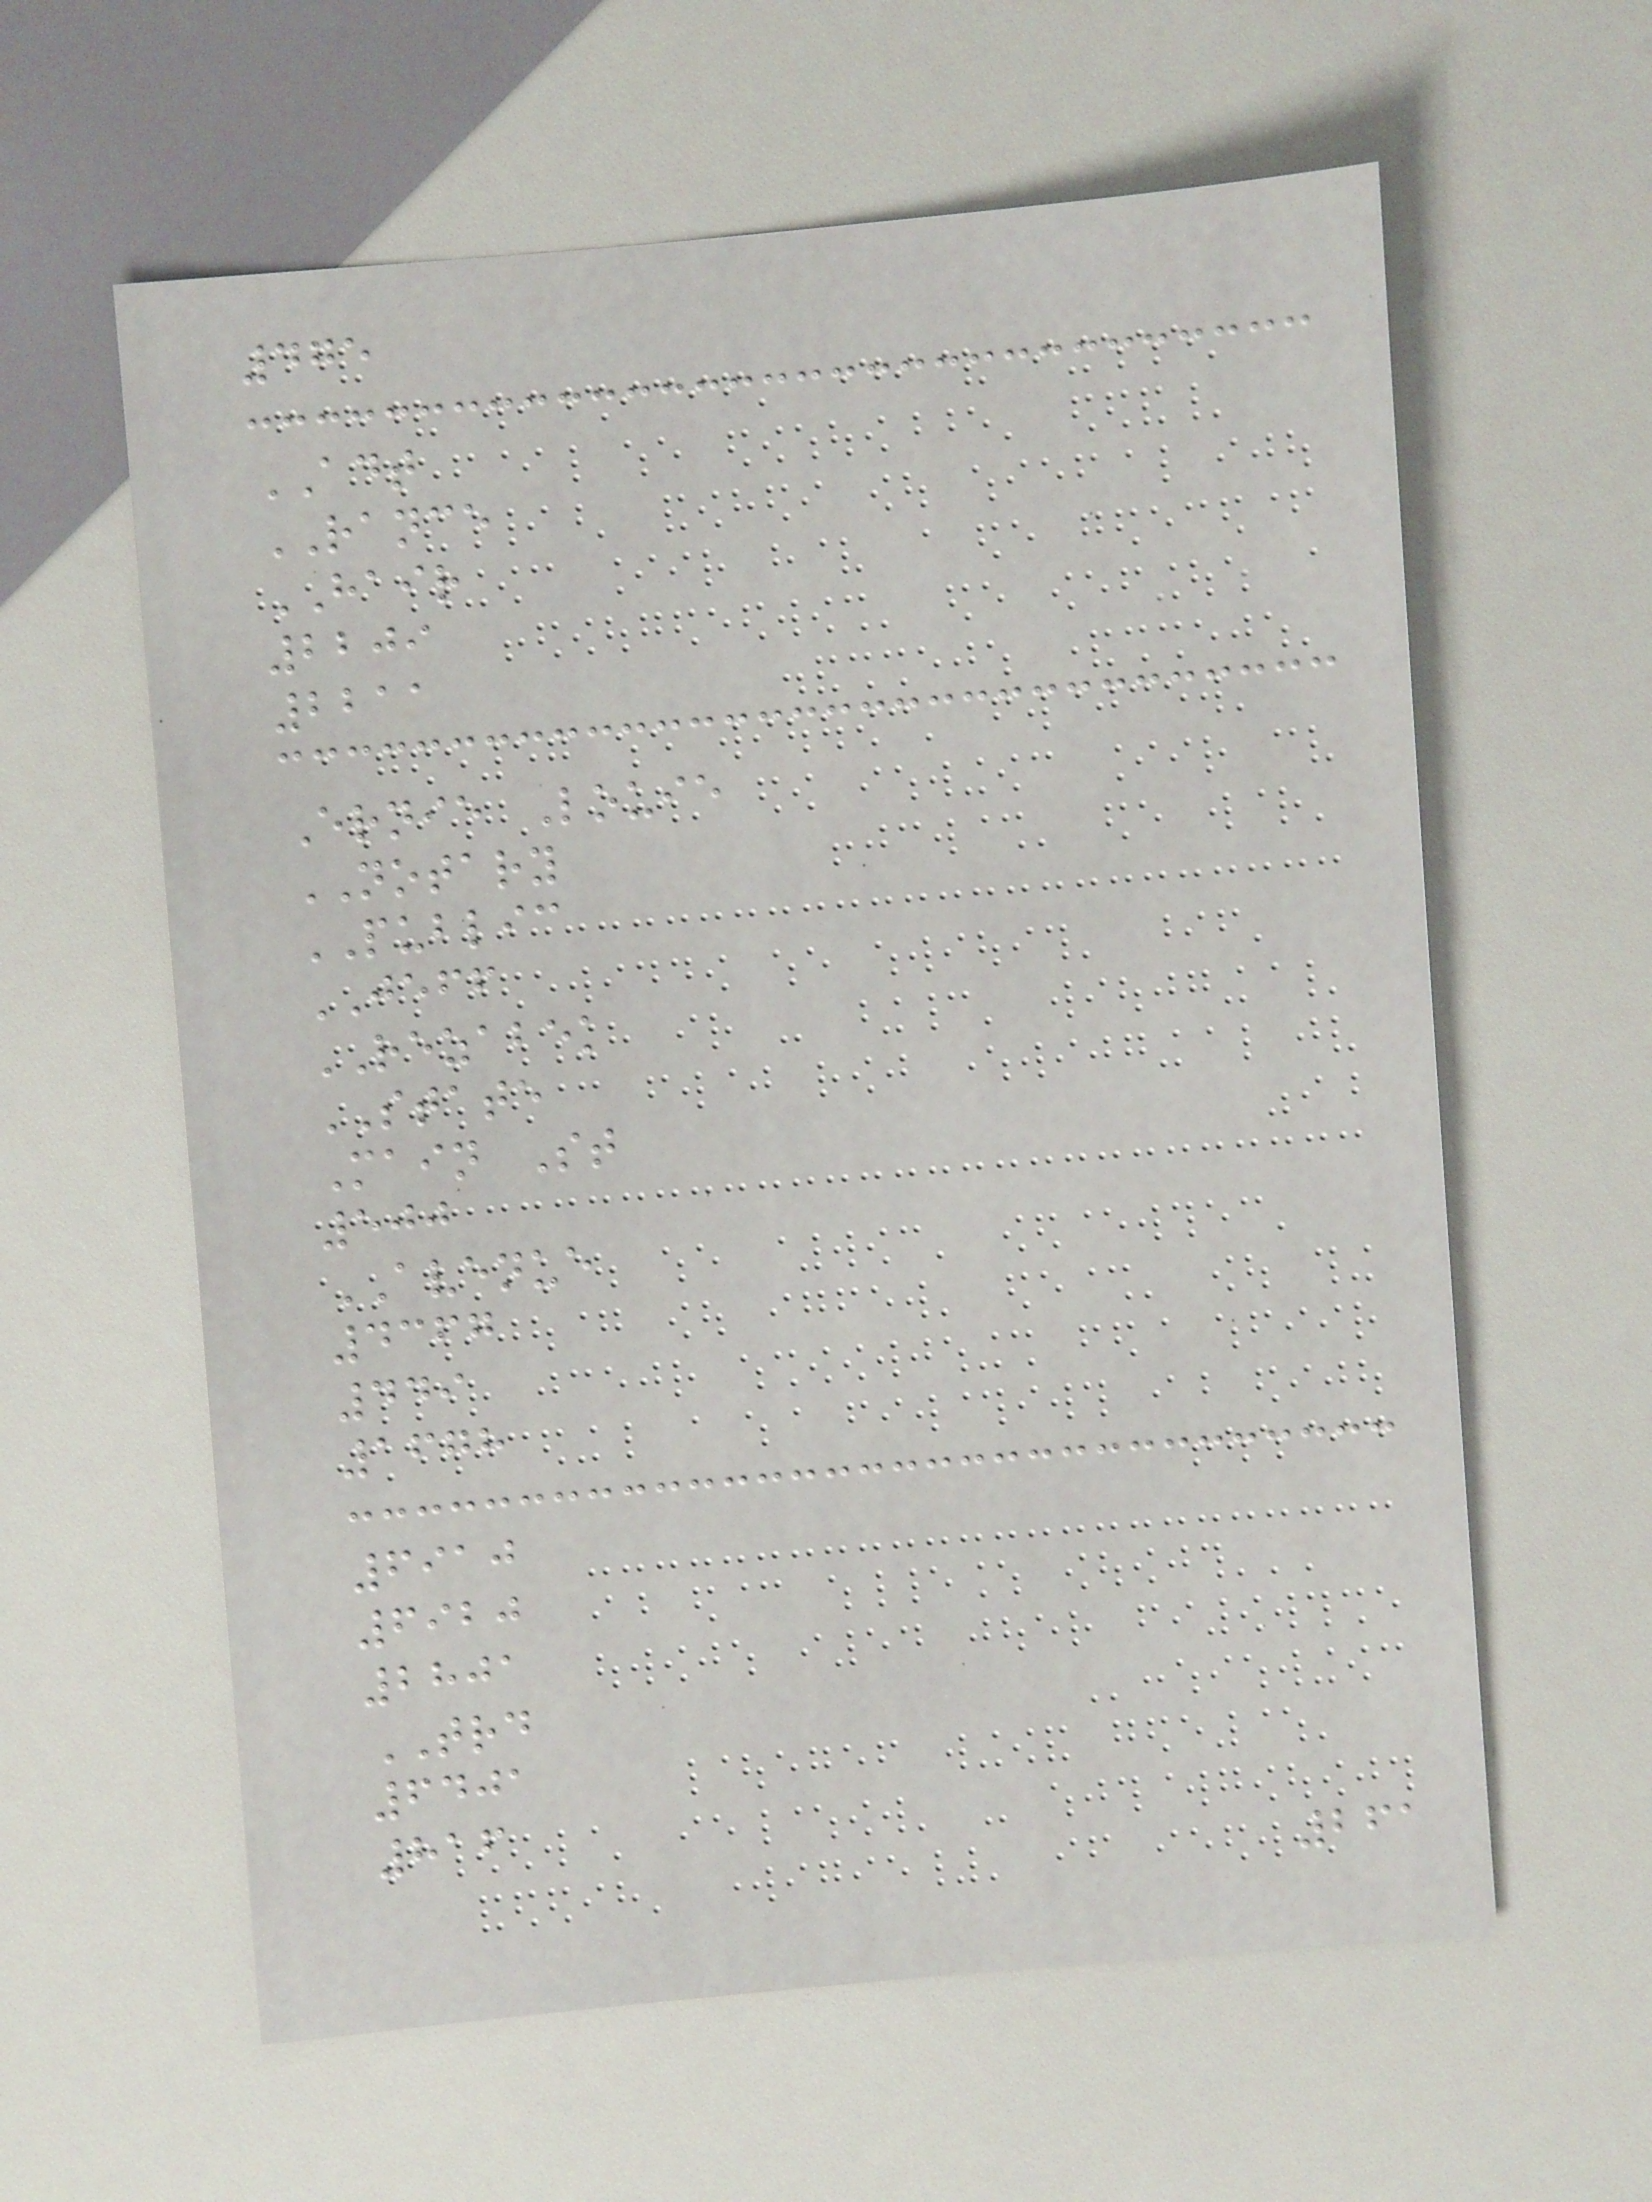475
ADT
RANCE
HAIR
2209
2211
Ernie Louie
NOTARY
PUBLIC
JEFF
REZABEK
STATE
Main St
500
AVENUE
4367
449
1678
6910
6920
2801
TRD
6401
816
261
